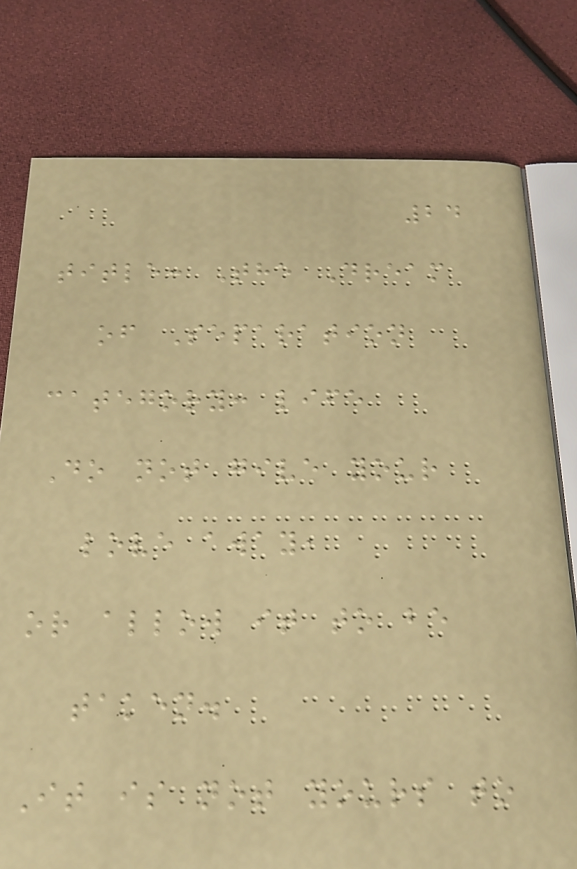24
title: The Dream
of Separation
category: life
Do not give your
love away,
or allow it to be
taken.
It is not yours to
